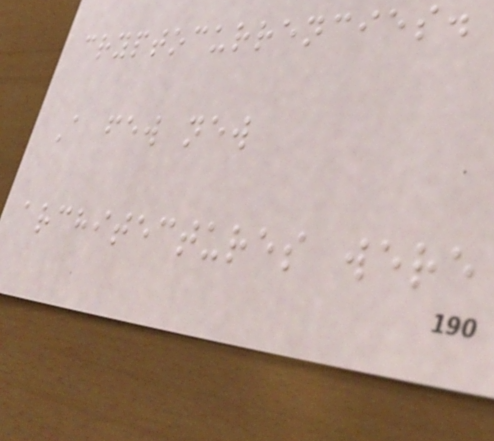cryptocurrencies.
A few new
architectures were
